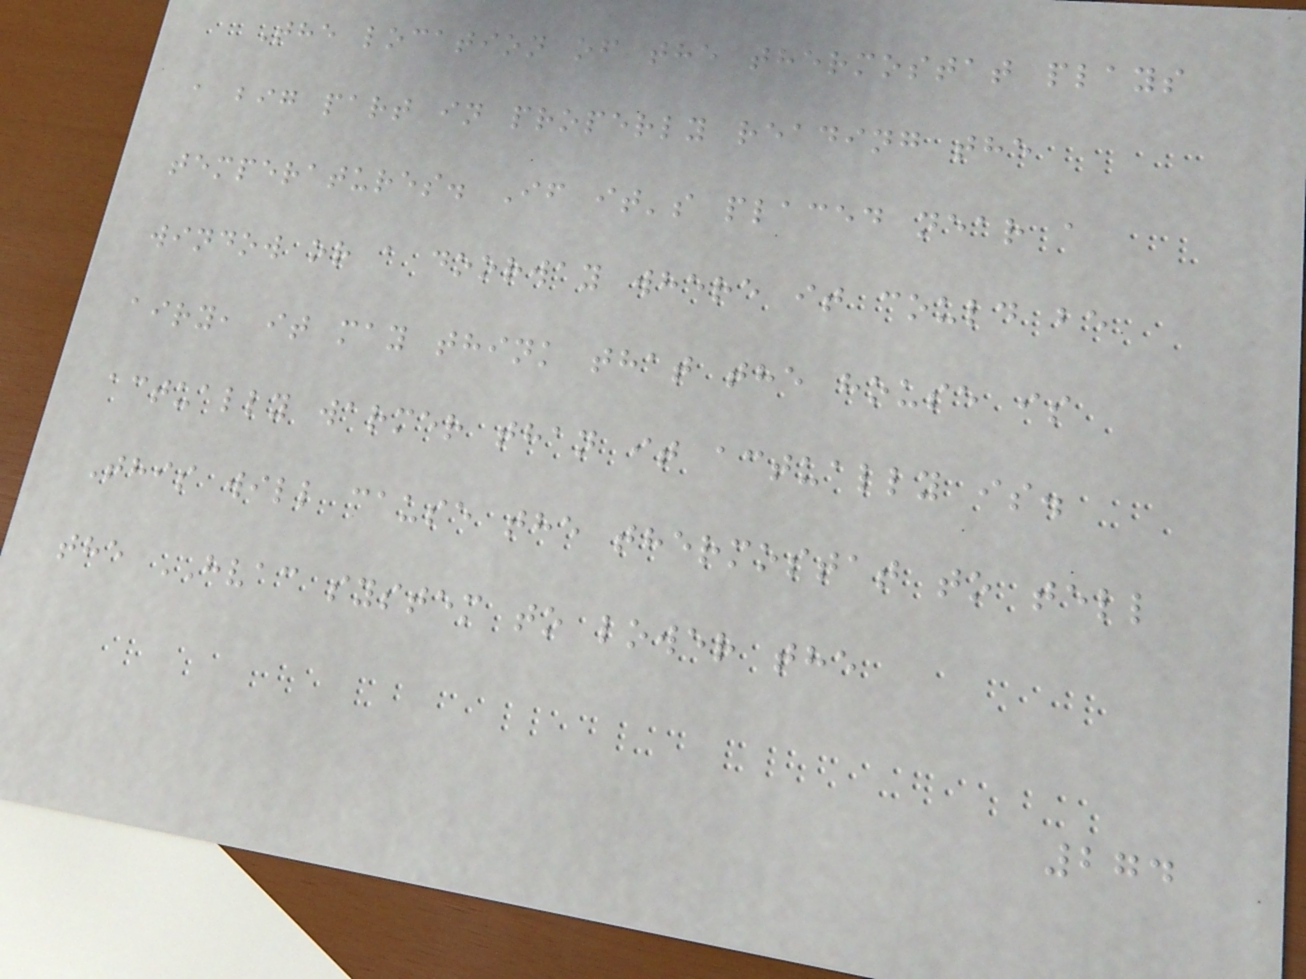The location of the thermostat plays
a big part in properly reading the
temperatures. If it's placed near a
window or a doorway where it could be
airy, it may think that the house is
actually warmer than it actually is.
This will cause the thermostat to tell
the HVAC system to lower the
274
